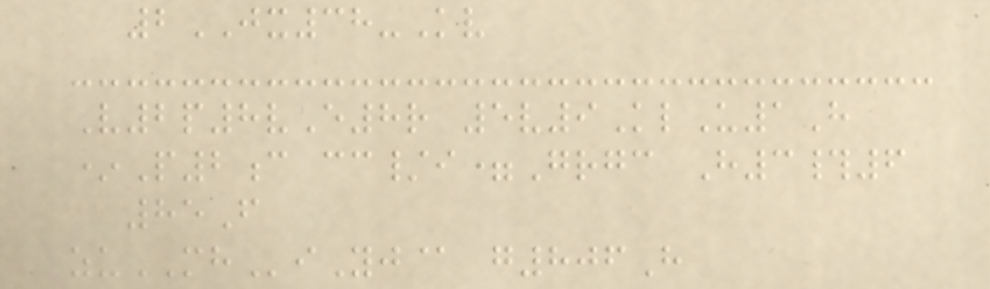2JX38-Kv
V2p8vE8r 5v9KlU1H
*P2c cc/i=Grgc H3#6
85F
zuMHiYj@ g806H
